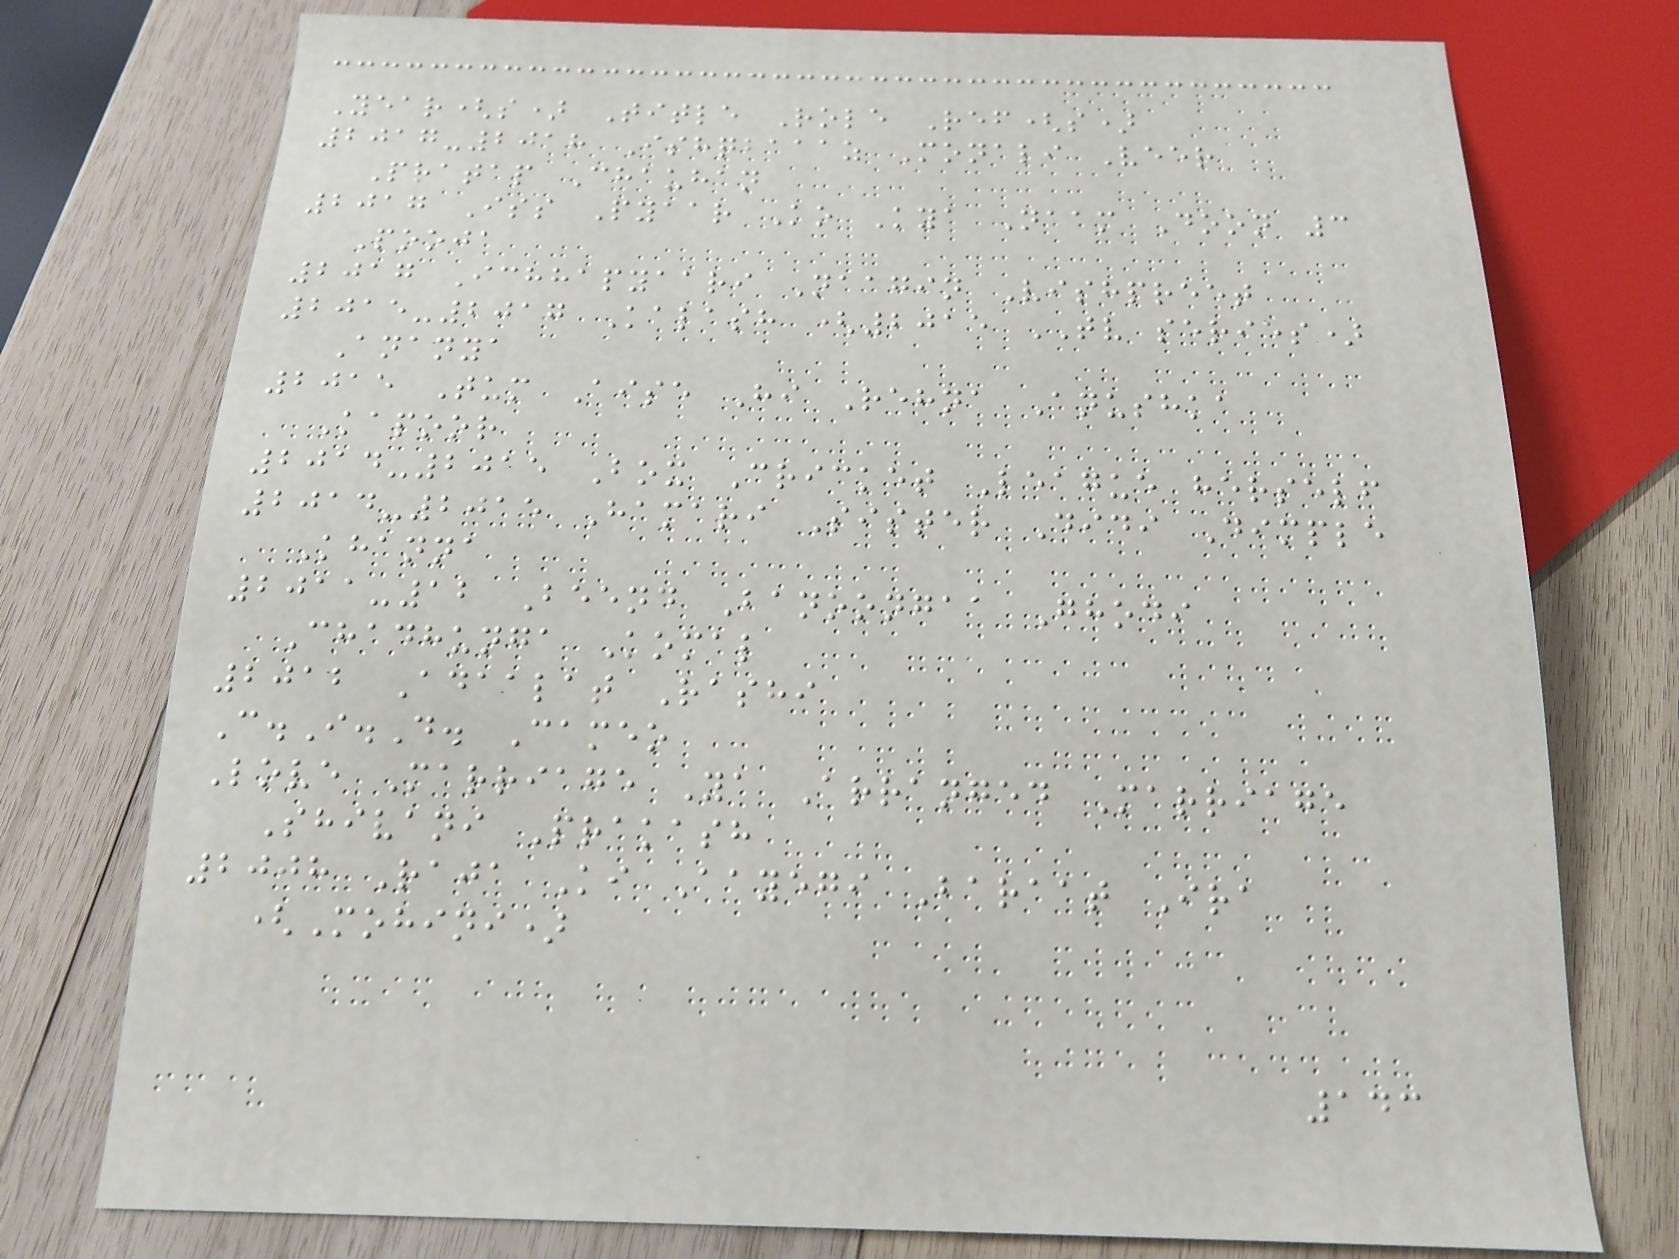Year(s) Title Role Ref(s)
2017-2018 Ishqbaaaz Monali Veer
Pratap Chauhan
2017 Iss Pyaar Ko Kya Naam Doon 3
Pooja
2017 Ichhapyaari Naagin Vishpreet
2015-2017 Kalash (2015 TV series)
Ananya
2015 Tum Aise Hi Rehna Anushka
Kapoor
2014-2015 Box Cricket League herself
2014-2015 Hamari Sister Didi Dimple
Khanna
2011-12 Beend Banoongaa Ghodi
Chadhunga Komal
2012 Adaalat Rashi
C.I.D. Cameo
Love Marriage Ya Arranged Marriage
Shivani Prakash
2008 Raja Ki Aayegi Baraat Ira
(Mohini)
143
